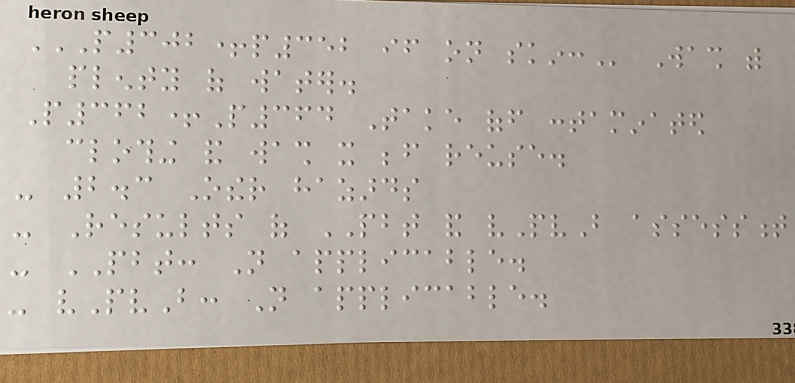P302+P352 IF ON SKIN: Wash with
plenty of water.
P362+P364 Take off contaminated
clothing and wash it before reuse.
- 2.3 Other hazards
- Results of PBT and vPvB assessment
- PBT: Not applicable.
- vPvB: Not applicable.
